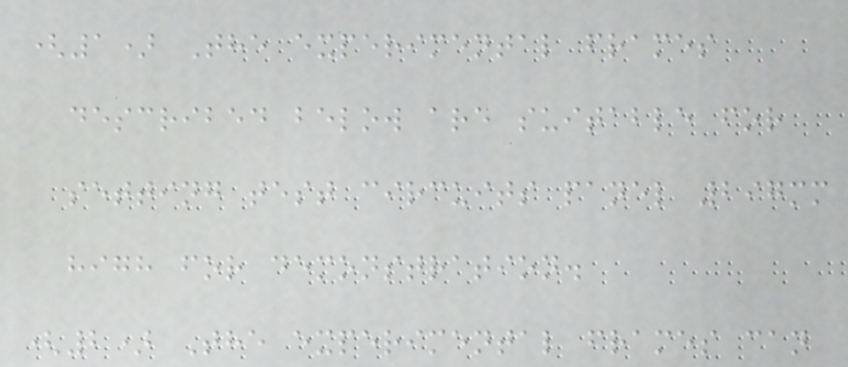(1) The experimental frames
described below are suitable for
setting test circuits panel 297mm
high for demonstration.
(2) The experimental frames can
